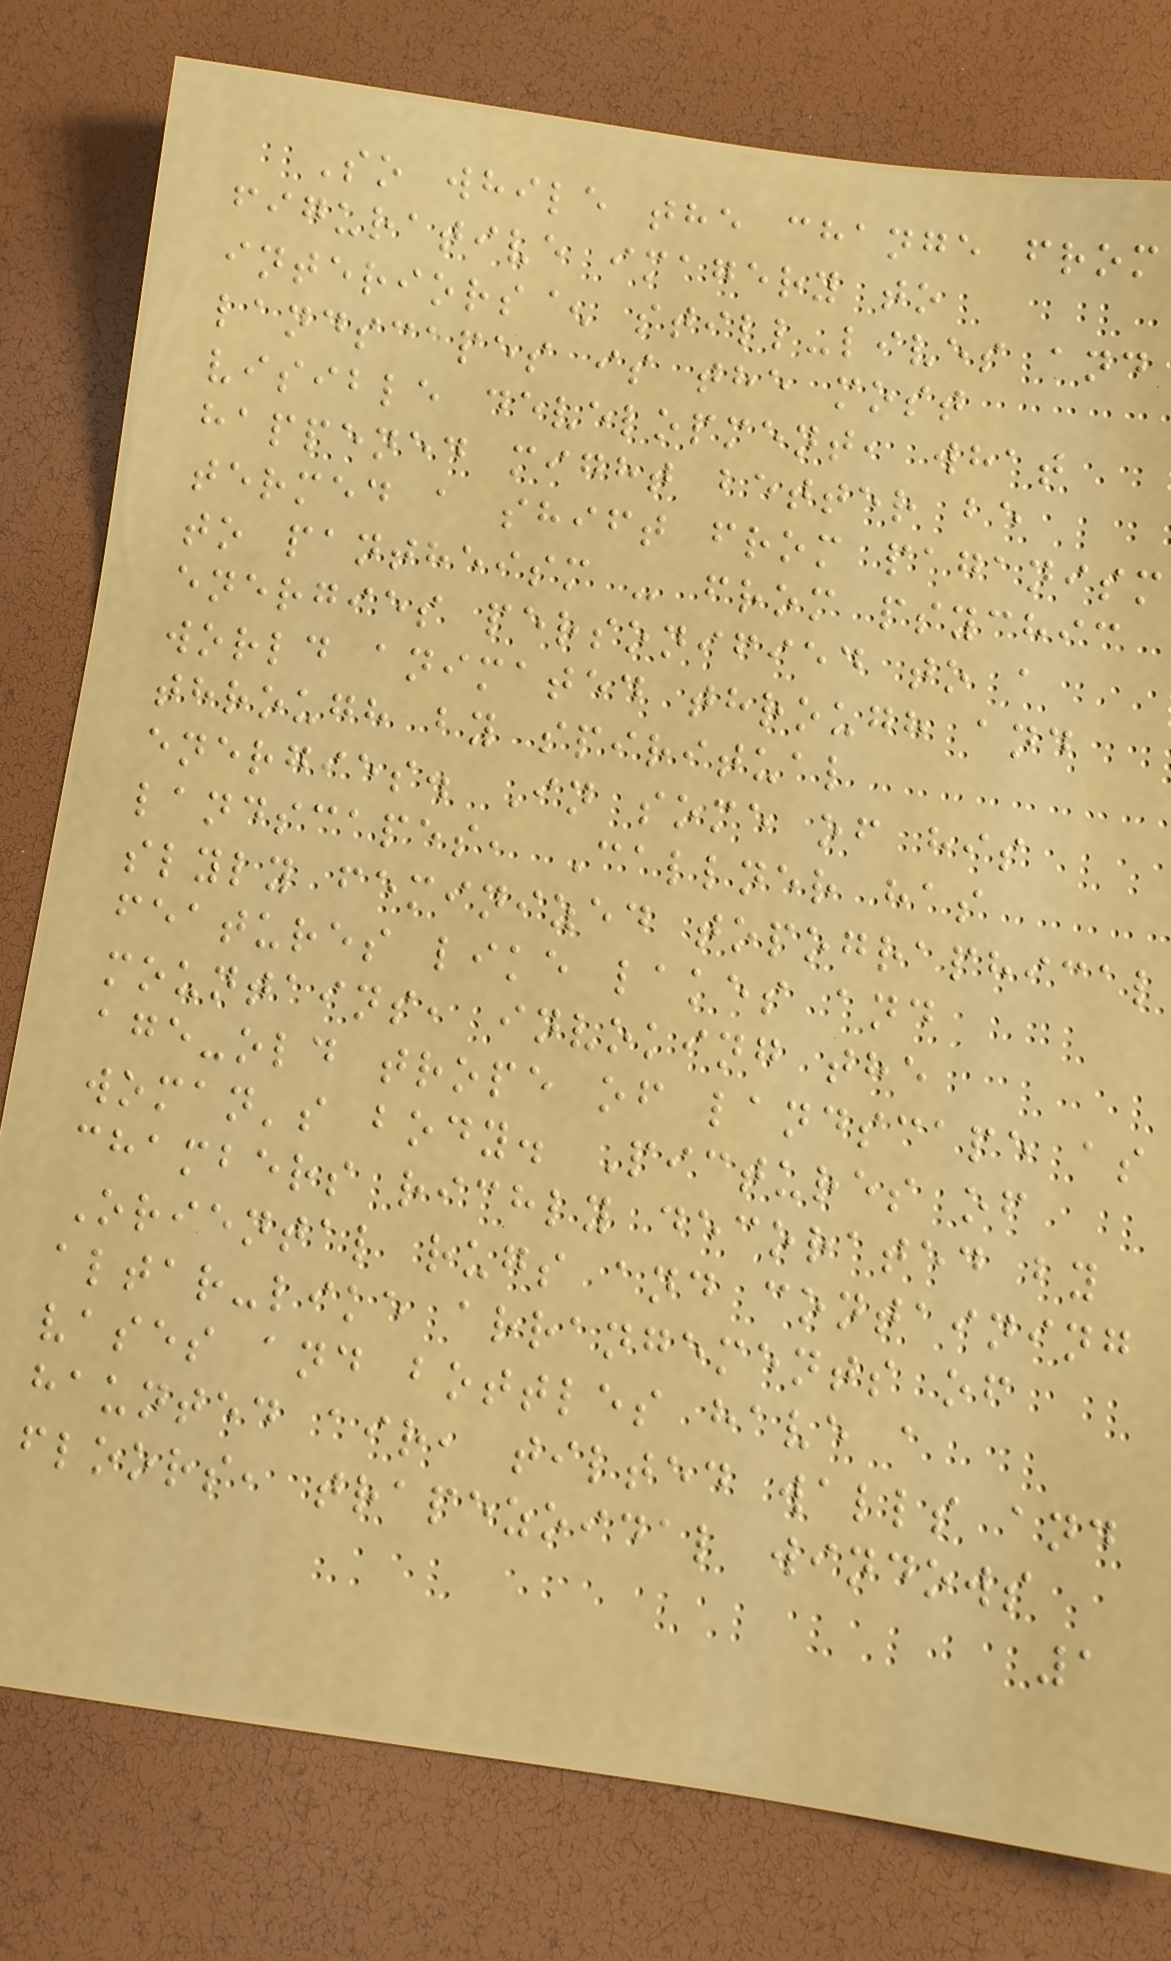So while the change from
figurative imagery to
interiors^ still-lives and
landscapes is the most
visible development, what
happened might better be
termed a shift from paganism
to pantheism - from psychic
energies personified to a
world animated through and
through by spiritual
energies. In some of his
landscapes, Callner has
slyly feminized topographical
features like lakes and
mountains, invoking the
age-old trope of landscape as
woman's body. Pictures of
chambers richly decorated by
Oriental rugs and containing
altar-like arrangements of
vases and bottles have a
haunted air, tilted walls and
floors, trapezoidal windows
1
